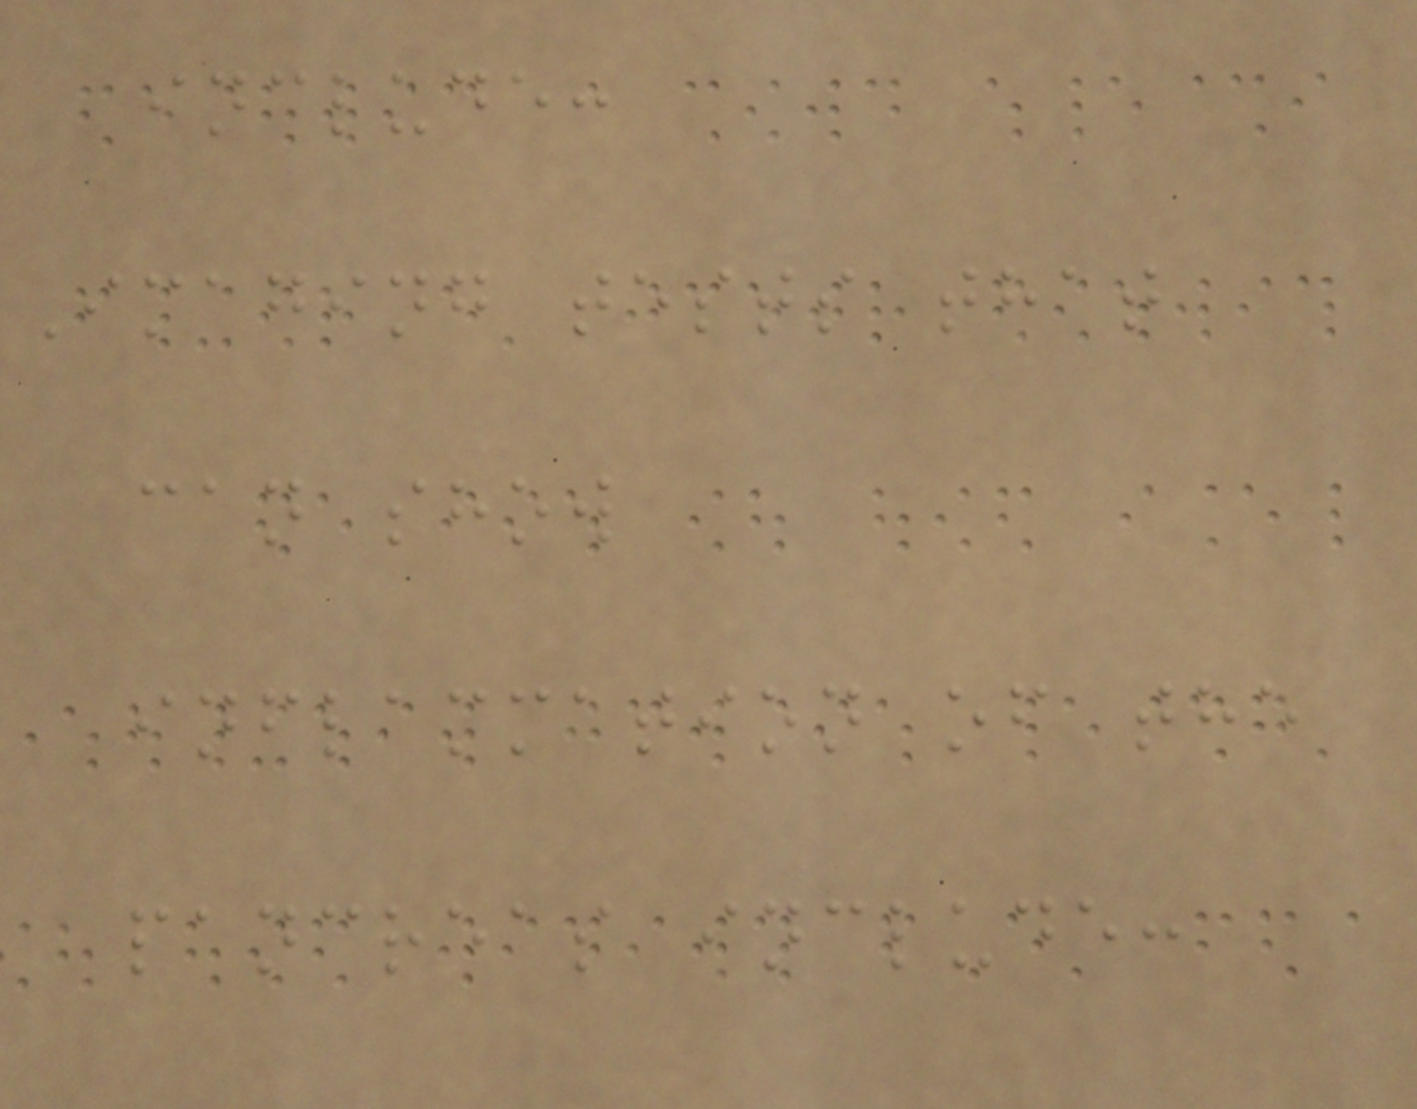include:
Imaging tests that
can show
inflammation of the
pancreas include:
